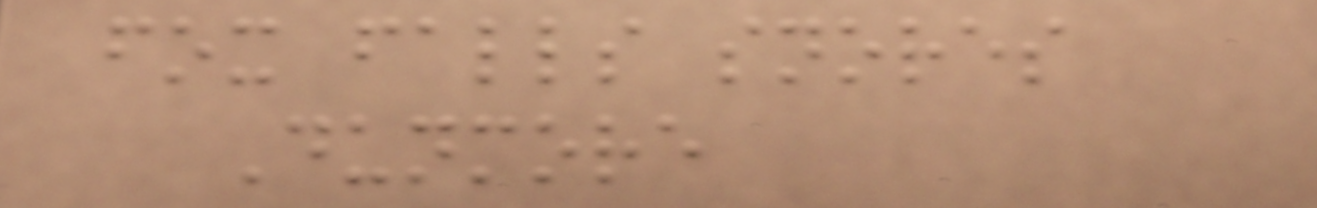fox falls snores
Dunmore
